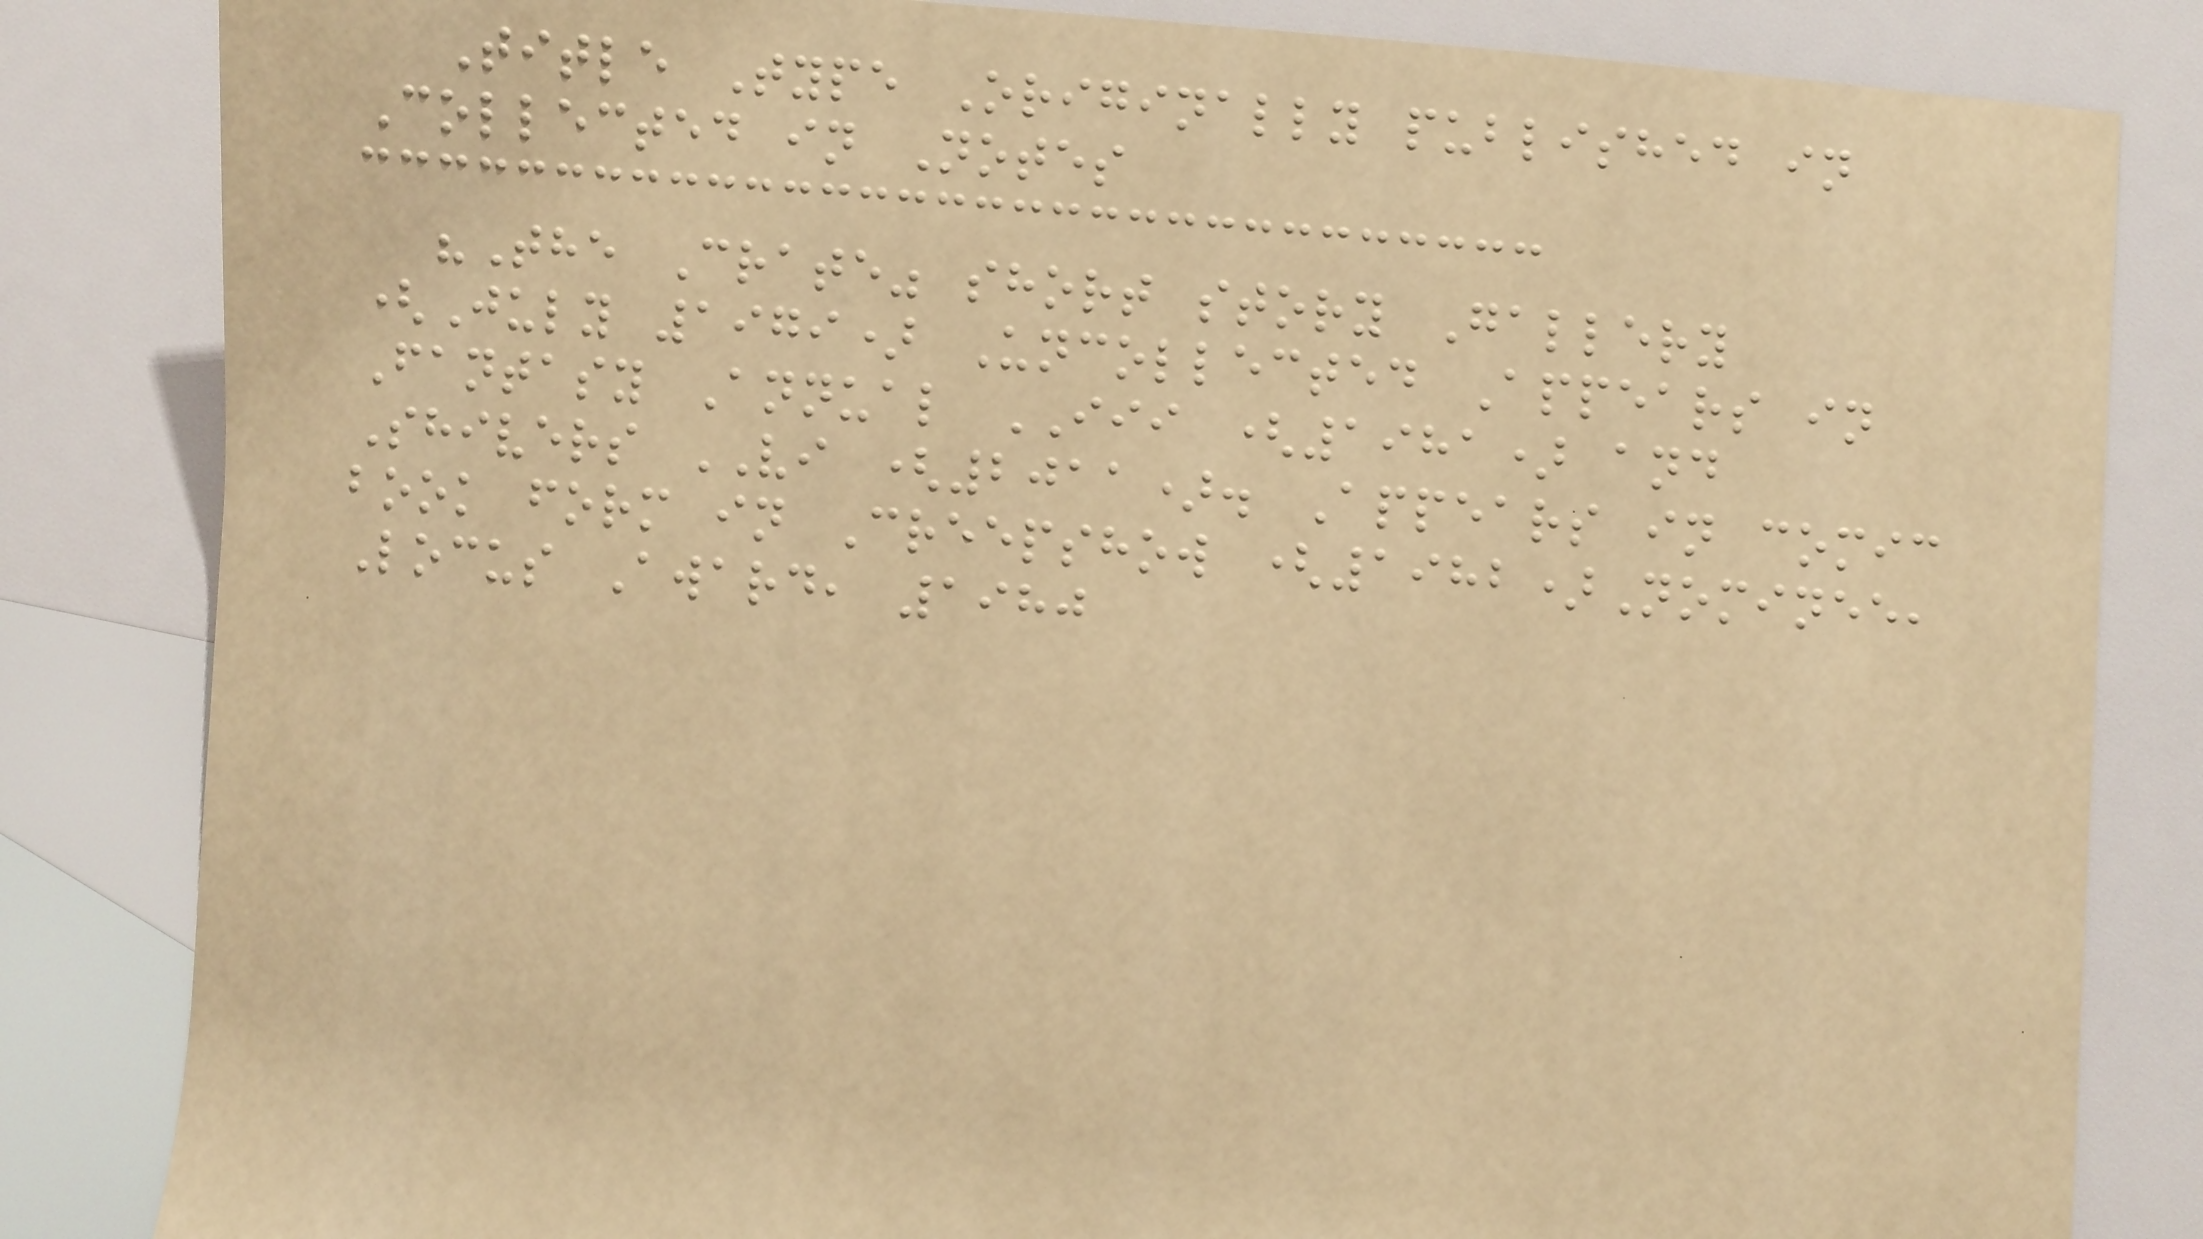Title Type Originally published in
Collected in Notes
"The Crate" short story Gallery
(July 1979) Uncollected Appears in
Fantasy Annual III (1981) and
Shivers VI (2011). Appears in comic
book form in Creepshow (1982)Nominee,
Locus Award, 1980
